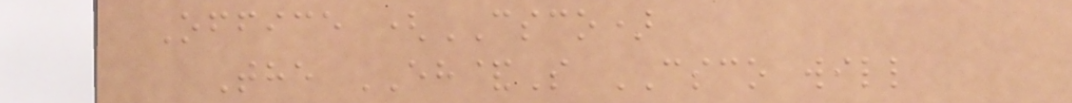Office (CSCO)
The EH&S CSCO will
